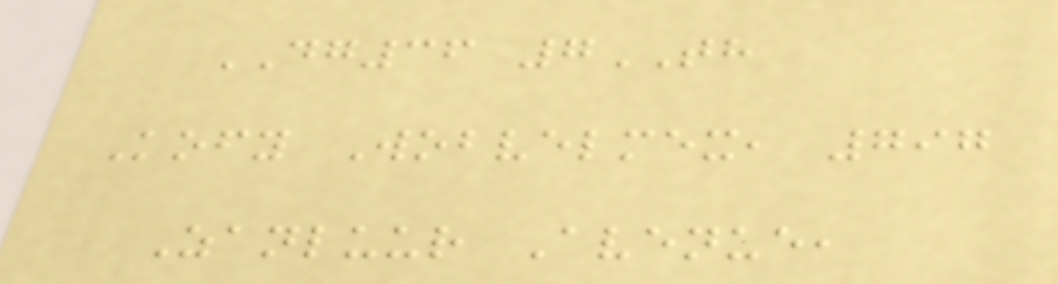DG36 7TH
Kofy Wobvelmex, 797
Zanluur Avenue,
